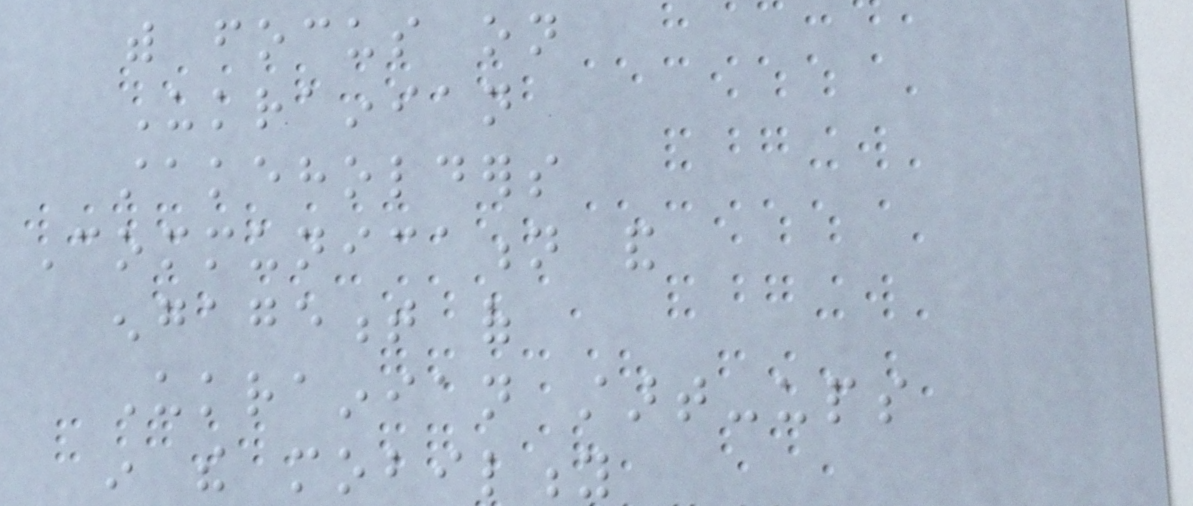with focus on
Ukrainian
stakeholders
Communication and
engagement of
Ukrainian start-ups
in the mobility
